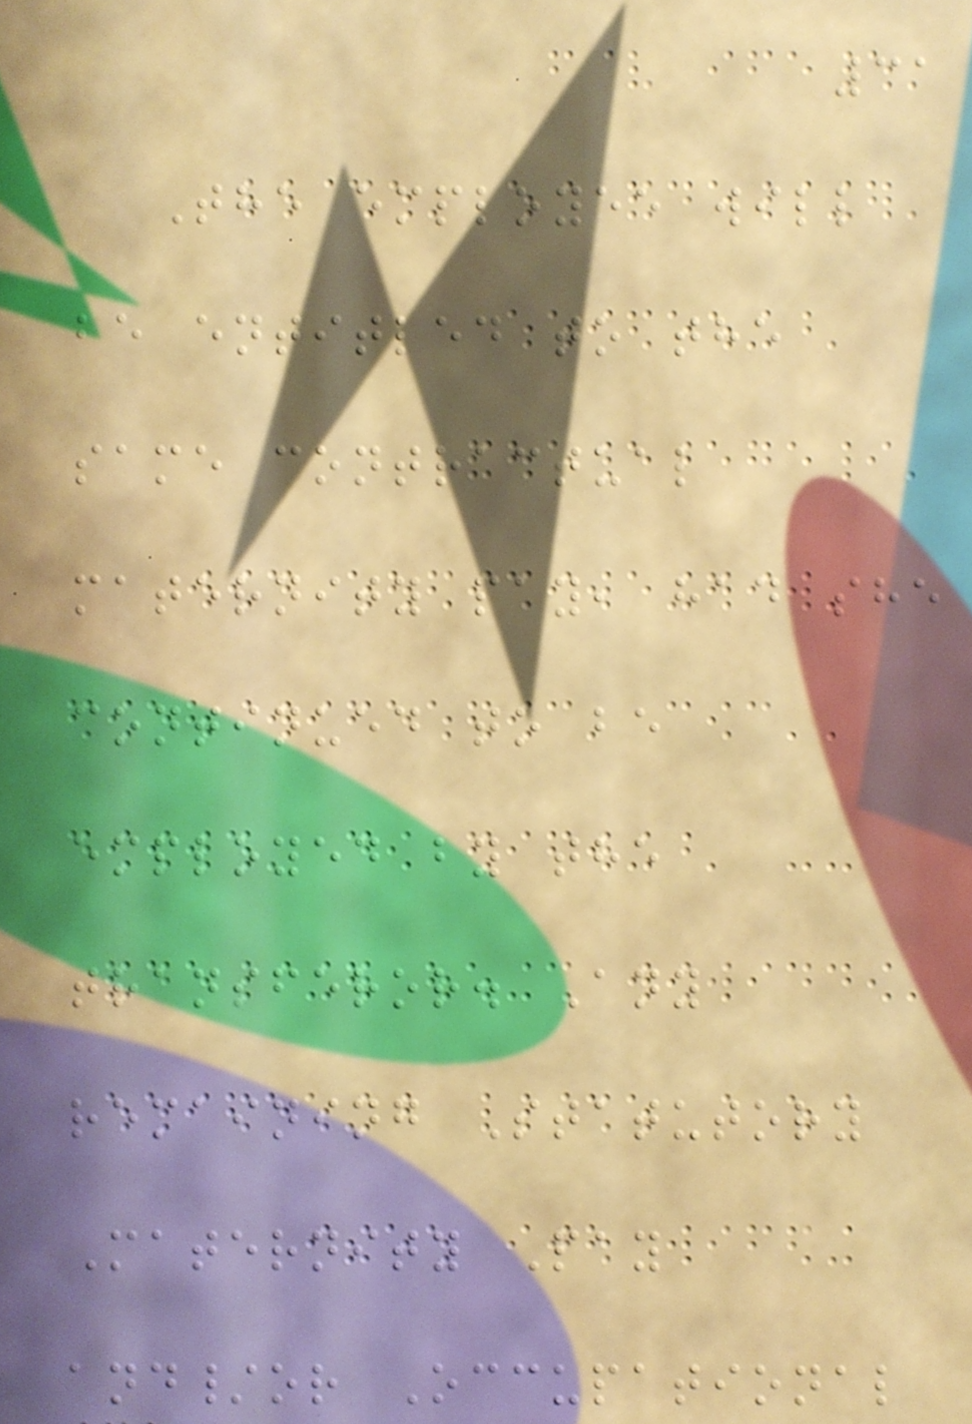31
The employee will
be entitled to the
same contractual
maternity pay, had she
continued to be
employed by the
transferor. Any
remaining Statutory
Maternity Pay
and/or Occupational
